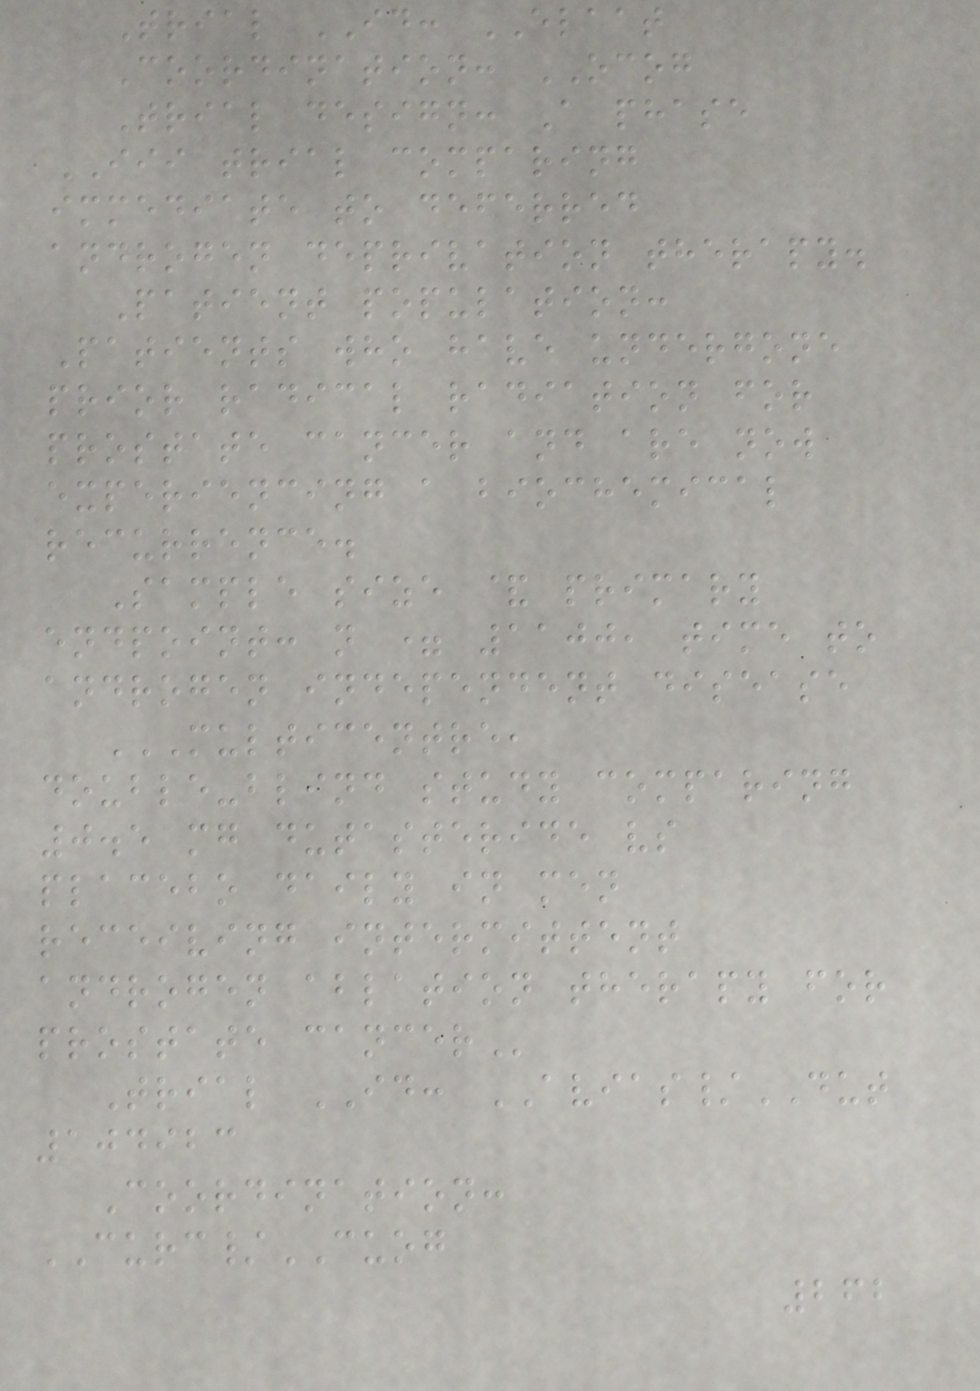Trial ID: ELAAT
Coordination: OCOG
Trial design: A phase
III trial comparing
immediate to deferred
androgen deprivation therapy.
Patient population:
Patients who have undergone
prior radical radiation for
prostate cancer and are now
experiencing a biochemical
recurrence.
Sample size & primary
endpoint: n = 1100, time to
androgen independent disease
MULTICENTRE,
DOUBLE-BLIND STUDY COMPARING
0.5 MG DUTASTERIDE VS
PLACEBO DAILY IN MEN
RECEIVING INTERMITTENT
ANDROGEN ABLATION THERAPY FOR
PROSTATE CANCER
Trial ID: AVIAS/DUT
104923
Coordination:
CURC/CUOG
262
